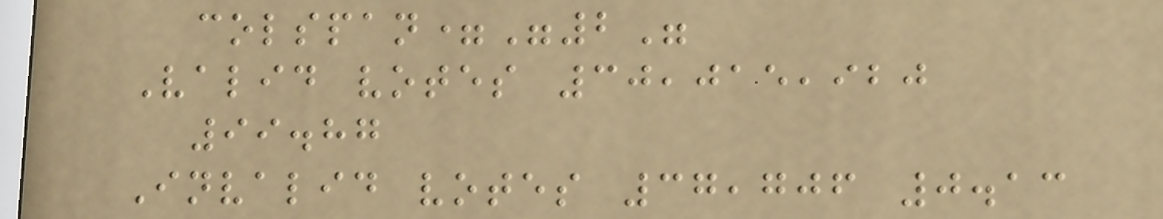colspan="2"
Valid votes 30,015,920
99.87
Invalid votes 37,706 0.13
